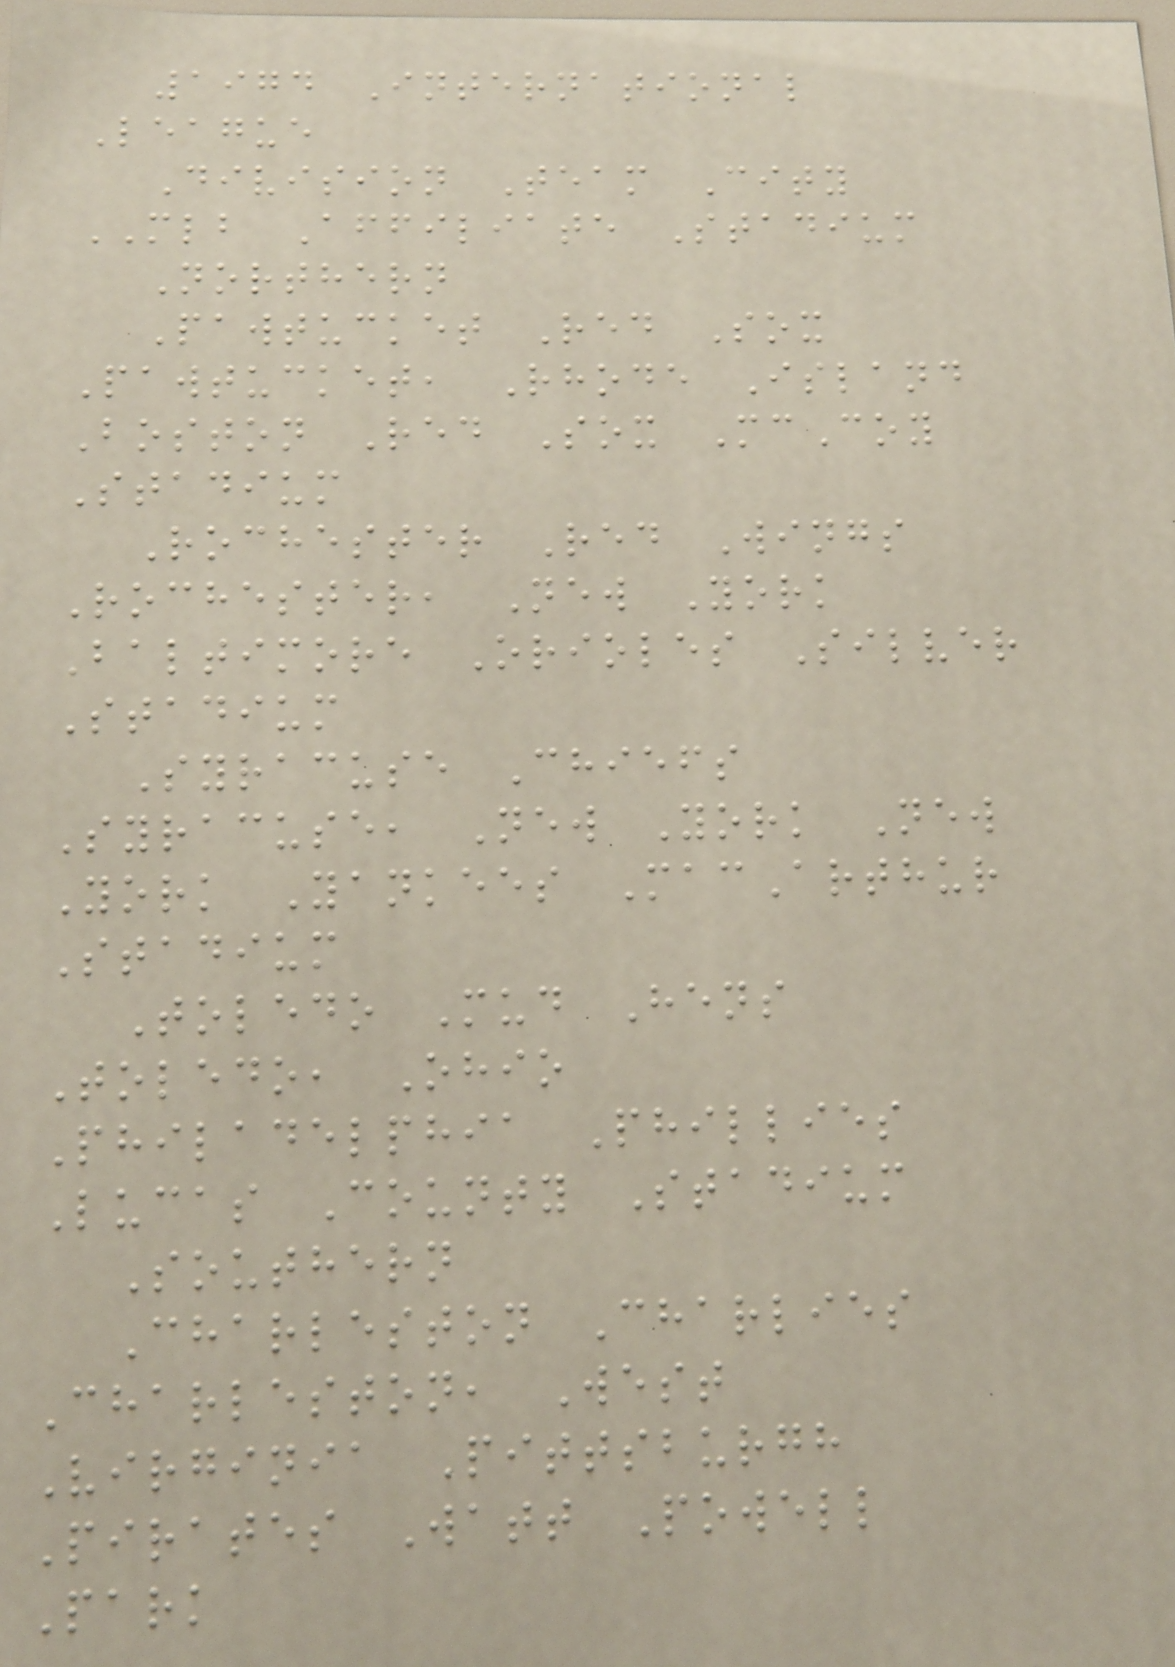1974 International
League
Division Team City
MLB Affiliate Stadium
Northern
Pawtucket Red Sox
Pawtucket, Rhode Island
Boston Red Sox McCoy
Stadium
Rochester Red Wings
Rochester, New York
Baltimore Orioles Silver
Stadium
Syracuse Chiefs
Syracuse, New York New
York Yankees MacArthur
Stadium
Toledo Mud Hens
Toledo, Ohio
Philadelphia Phillies
Lucas County Stadium
Southern
Charleston Charlies
Charleston, West
Virginia Pittsburgh
Pirates Watt Powell
Park
